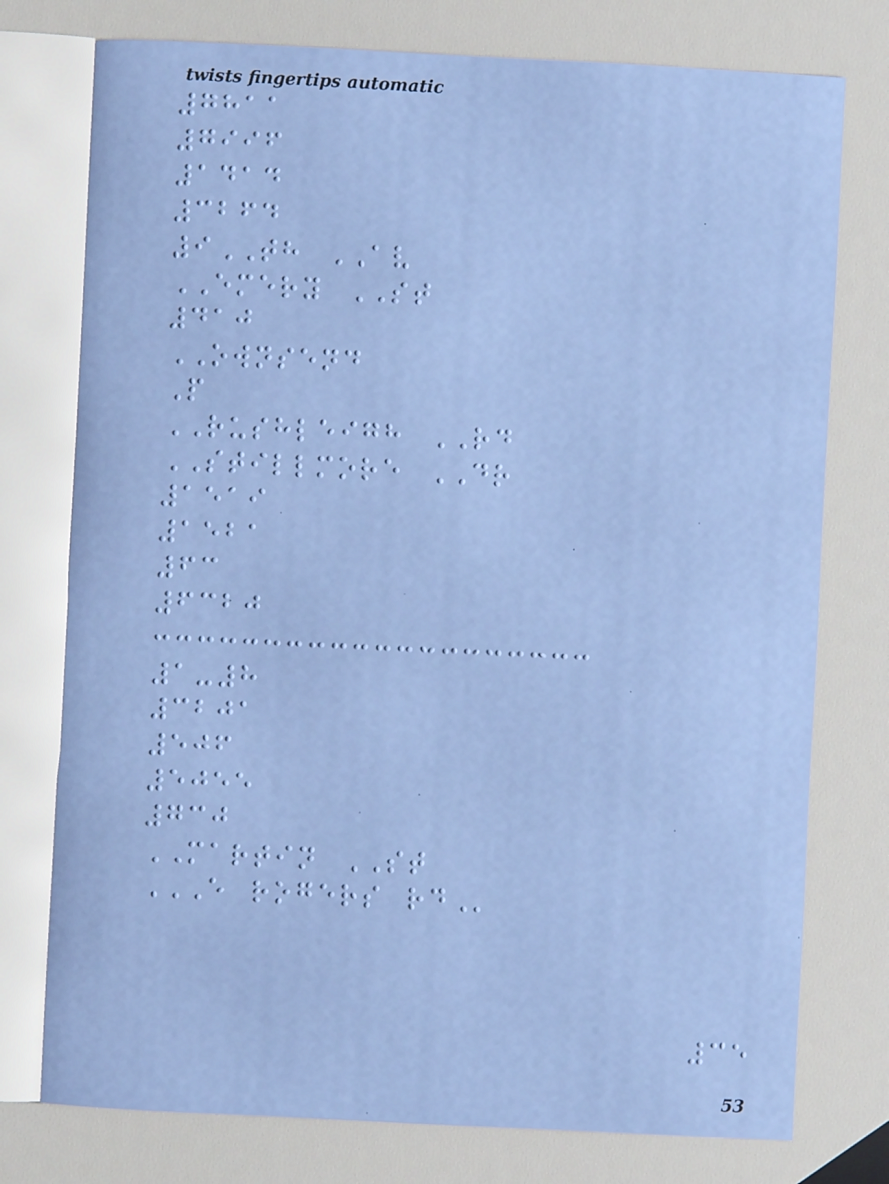7811
7996
1414
3264
9TH AV
EMERY ST
410
OWNSEND
P
RUSHLEIGH RD
STILLMORE DR
1519
1521
63
6320
1-8
3201
506
5055
730
MARTIN ST
E ROGERS RD
35
